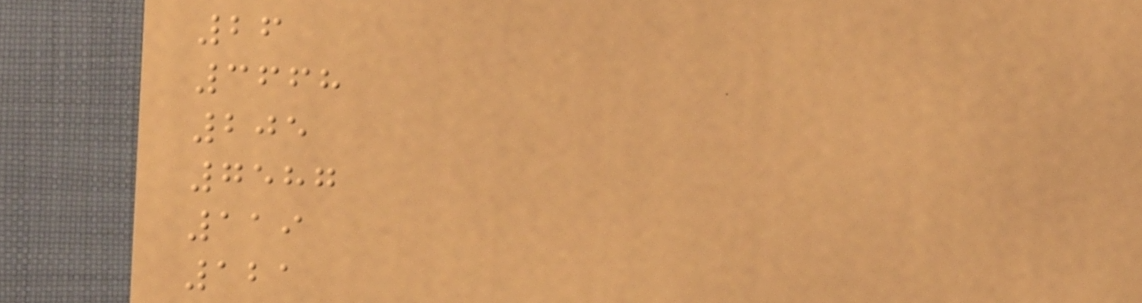26
3668
205
7587
119
121
